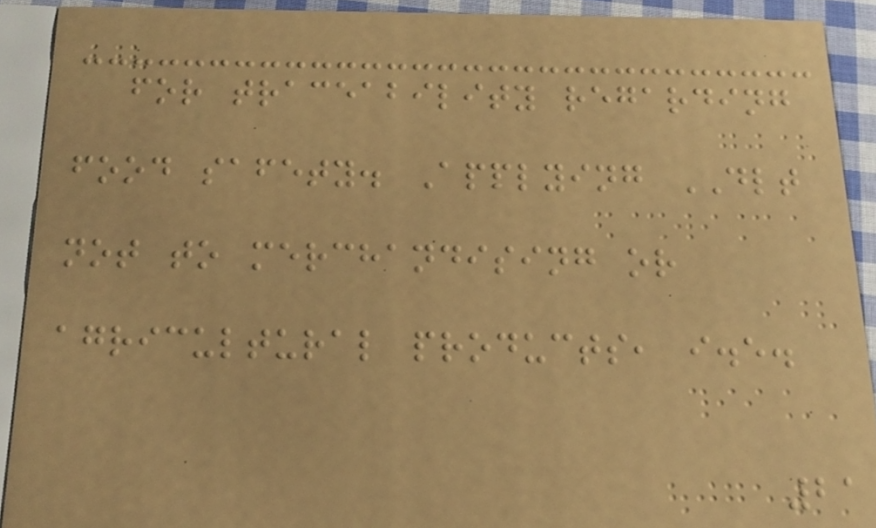for traceability regarding
food safety. Applying DLT
not to merchandising or
agricultural products, i.e.
21
